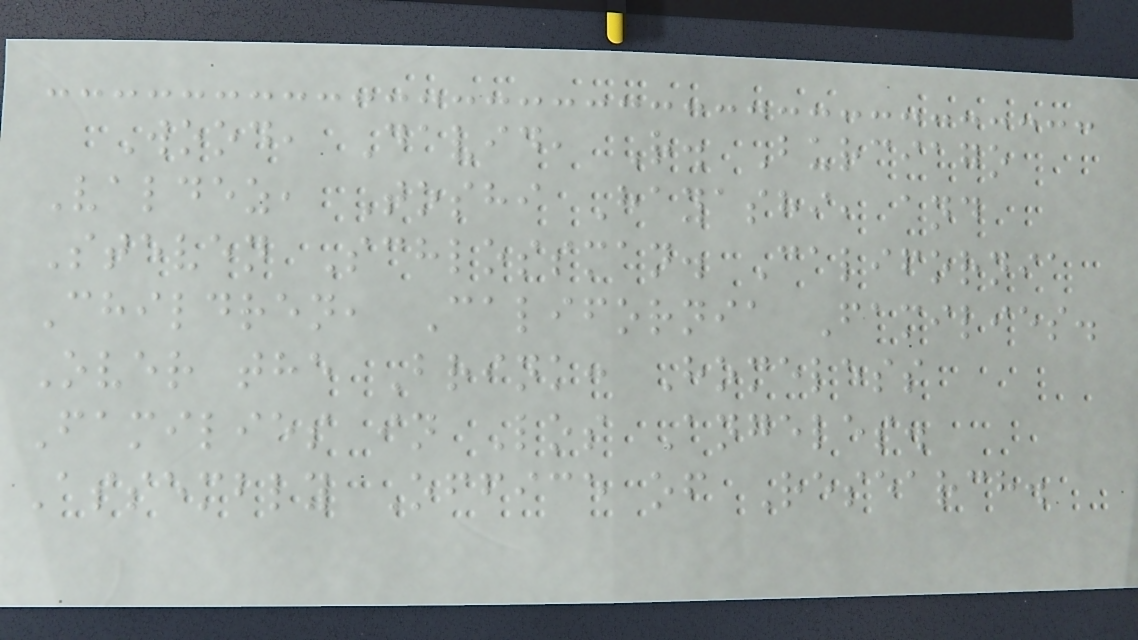Wood, David, R. Burciago
Valdez, Toshi Hayashi, and
Steven Schlossman. California
Children, California Families.
Over the Brink: Homeless
Families in Los Angeles.
Assembly Office of Research.
